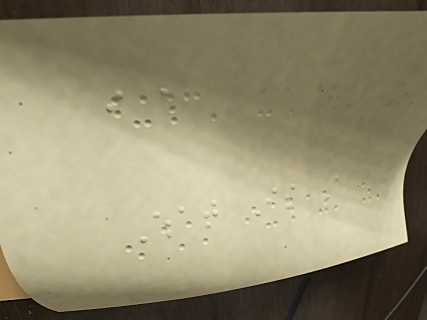in ,
What Is A
